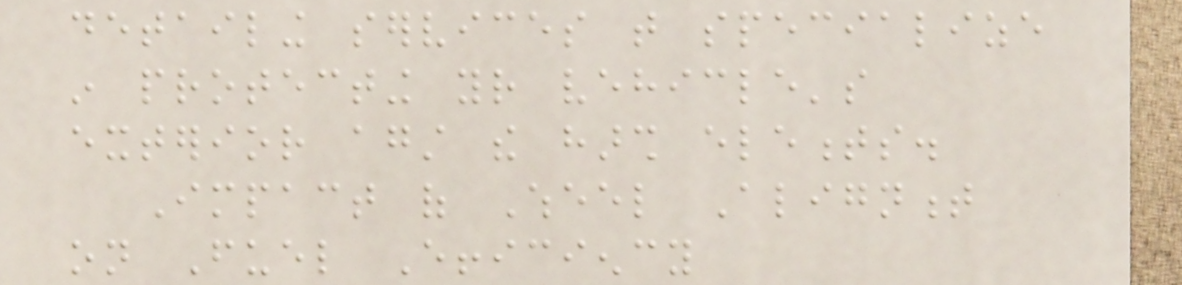detailing services that specialize
in protecting your vehicle's
exterior against the harsh elements.
Impact of Wheel Alignment
on Fuel Efficiency
